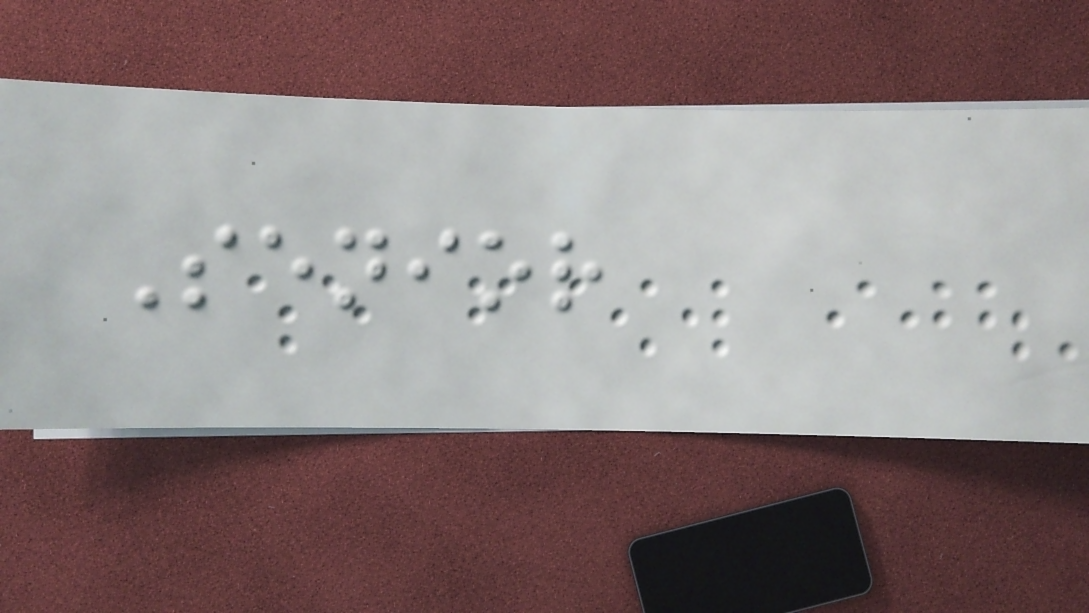Senior
